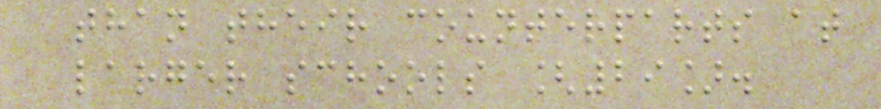than their counterparts at
larger schools [29].
